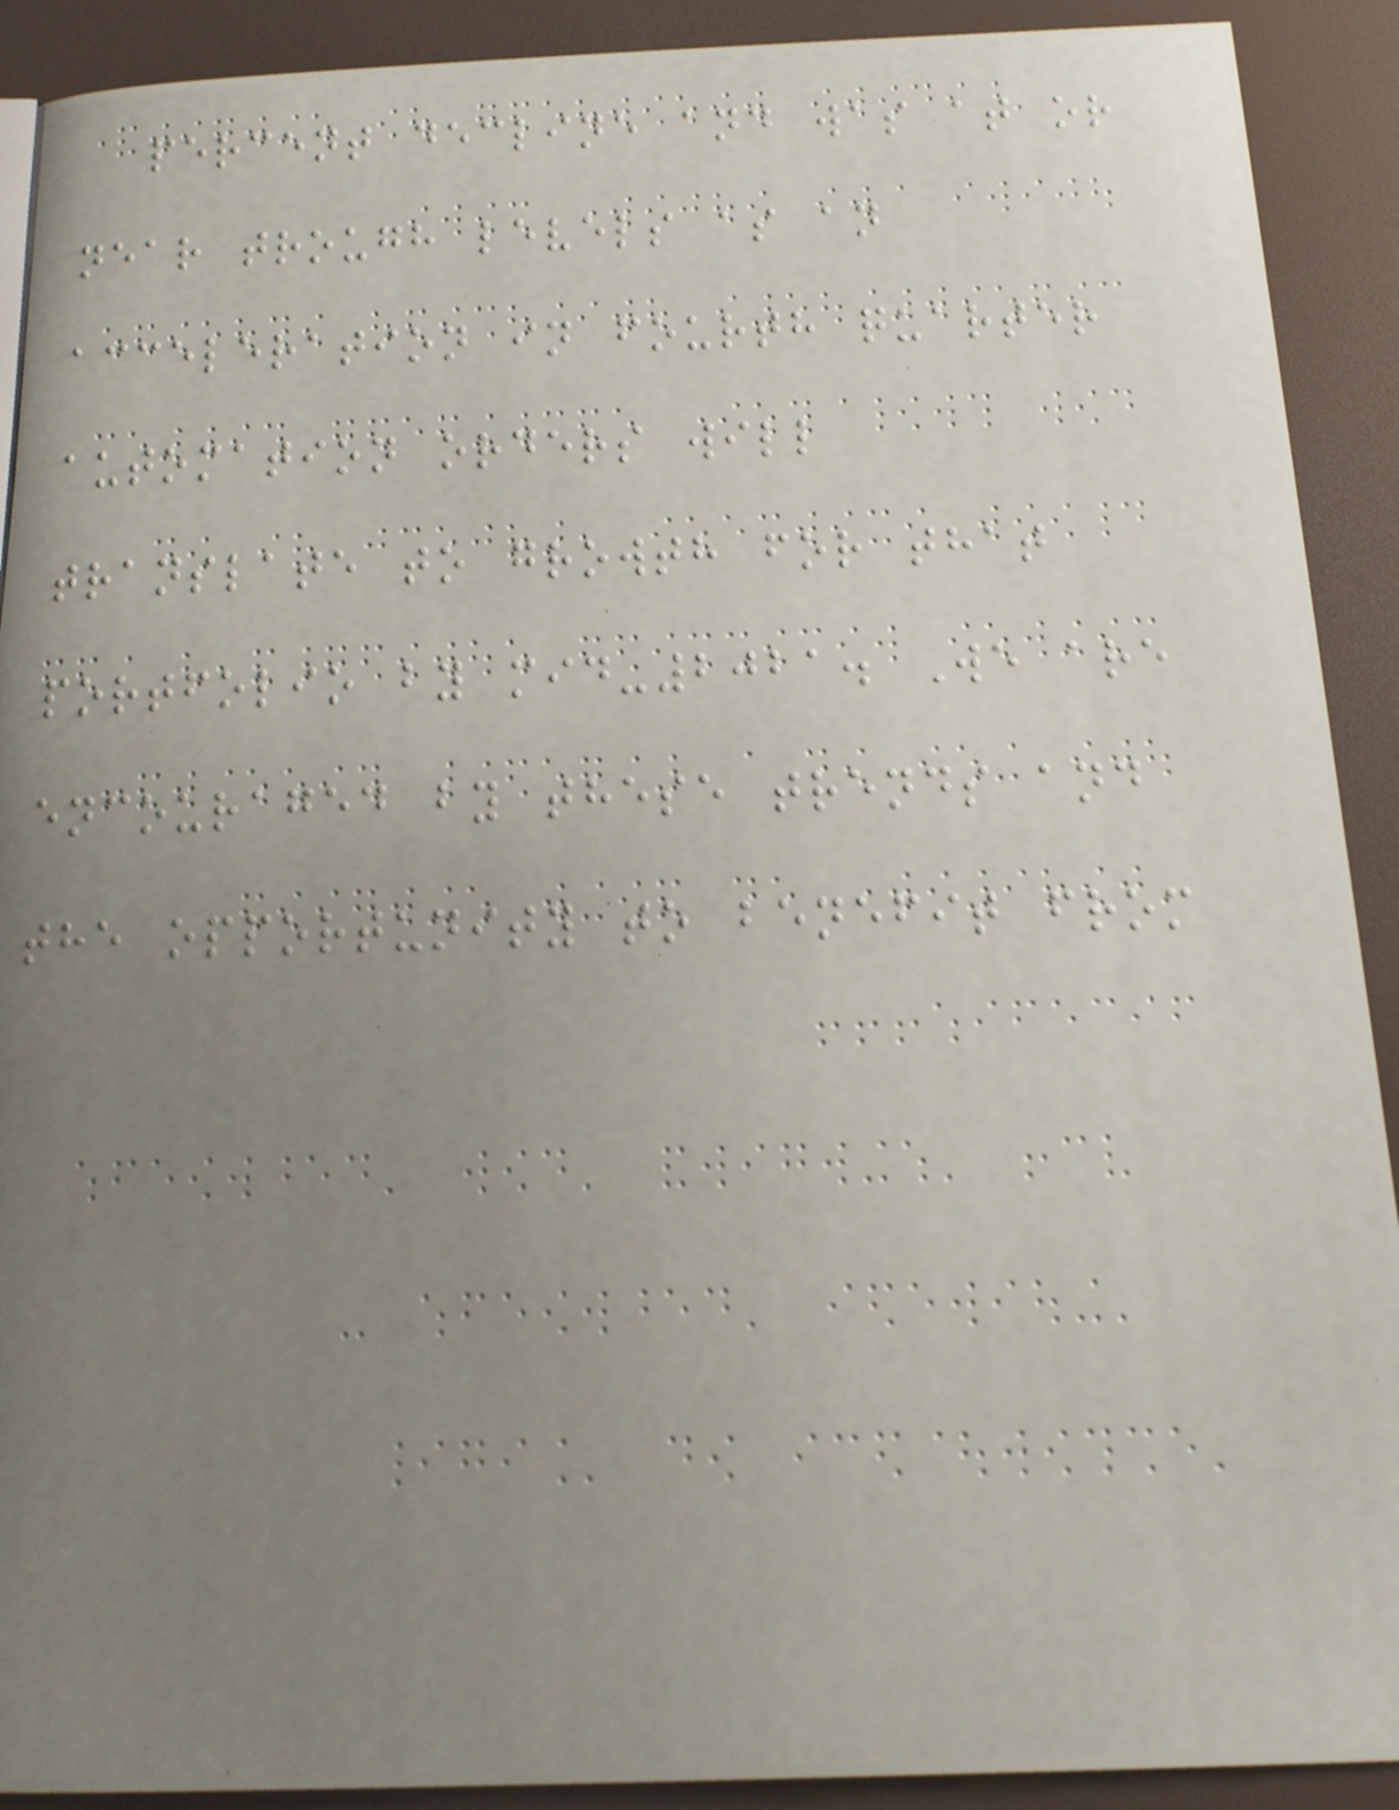percent decline and was at or
near trough levels as an
acceleration in fourth quarter
automation orders will
translate to growth for that
portfolio by mid-2021. We are
encouraged by these trends and
the opportunity to benefit from
